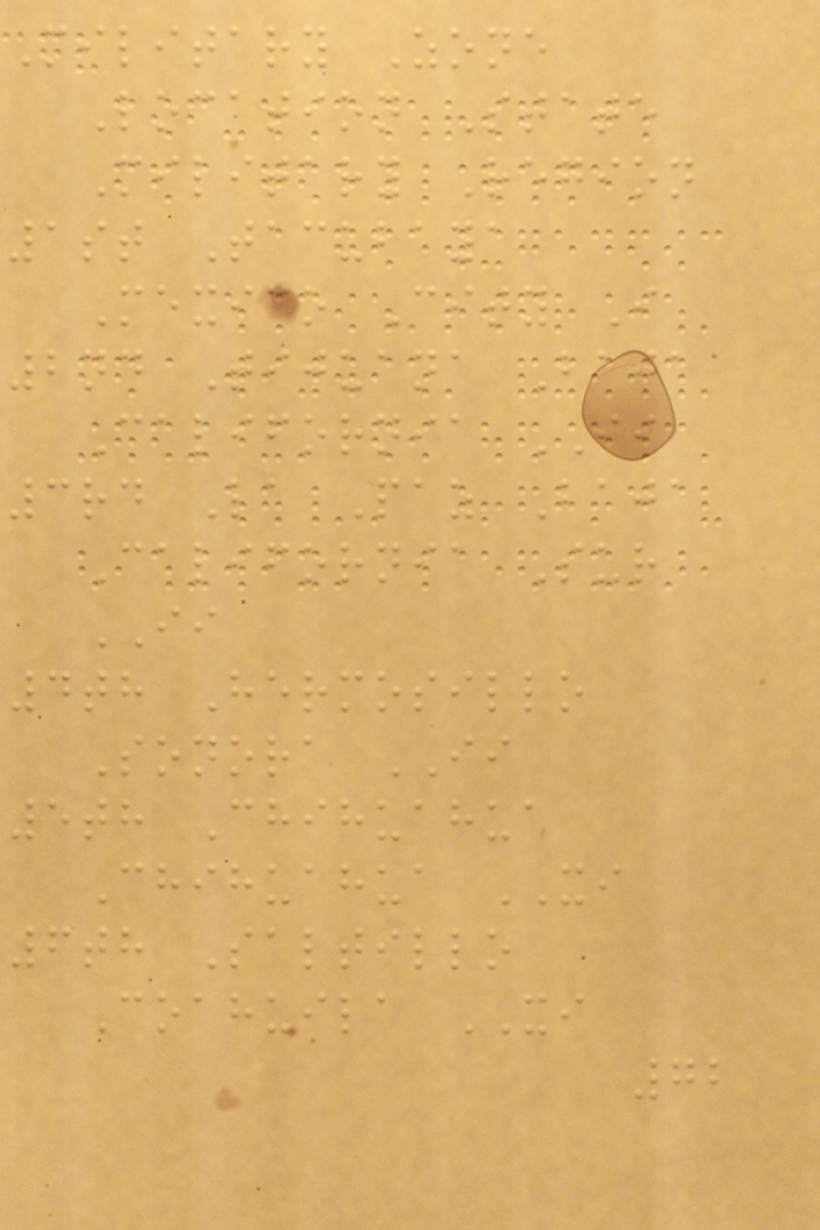Military Zone
Location State
Military Region
1st Tacubaya
Mexico City I
2nd Tijuana Baja
California II
3rd La Paz Baja
California Sur
II
4th Hermosillo
Sonora II
5th Chihuahua
Chihuahua XI
6th Saltillo
Coahuila XI
72
